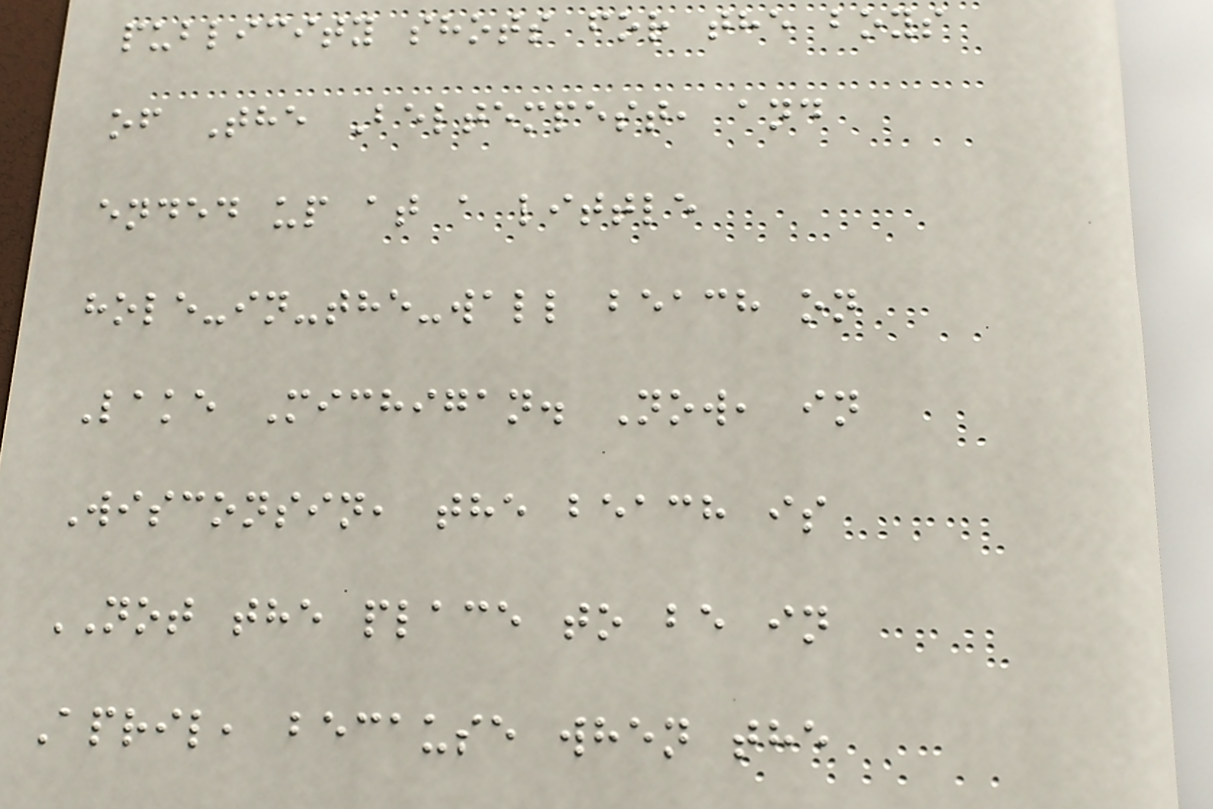publicity shots for the boys
of The Beltempest, and
ended up at a little
hole-in-the-wall beach on
Lake Michigan. Now, in
Wisconsin, the beach is
NOT the place to be in
April, because when the
